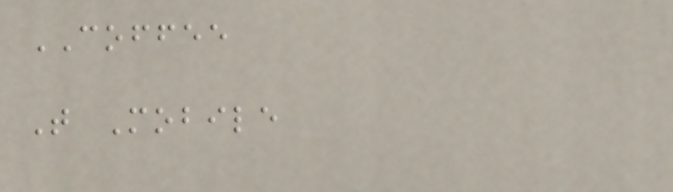COFFEE
T Mobile
